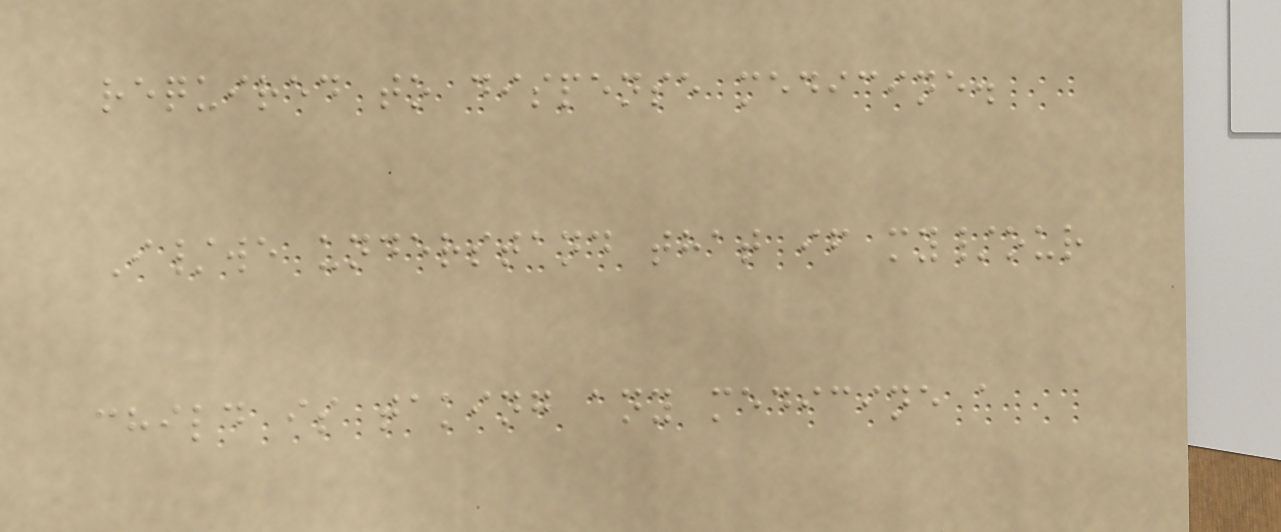required to dispense medicine.
I/we understand that if my/our
child is taking any medicine a
